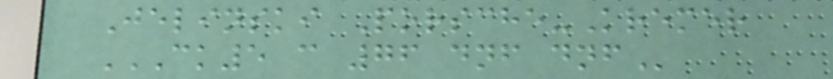Jelinski Porsche-Kremer
CK5 C 76 DNF DNF
